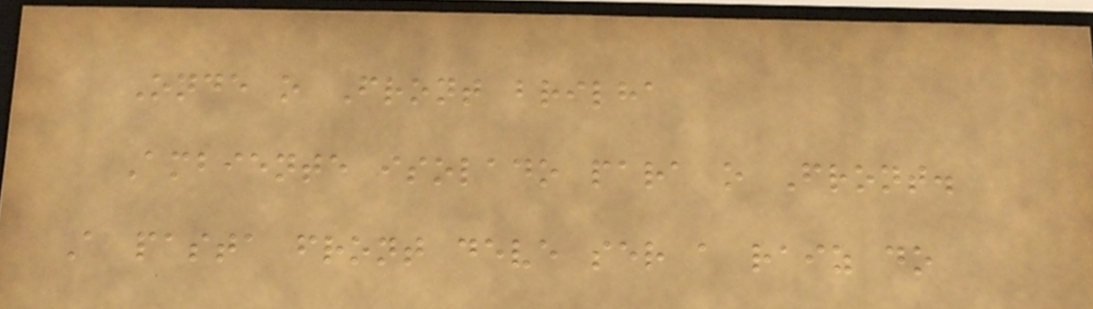Onde o Front brilha
Ambiente isolado para o Front.
A pasta front deve ser a raiz do
